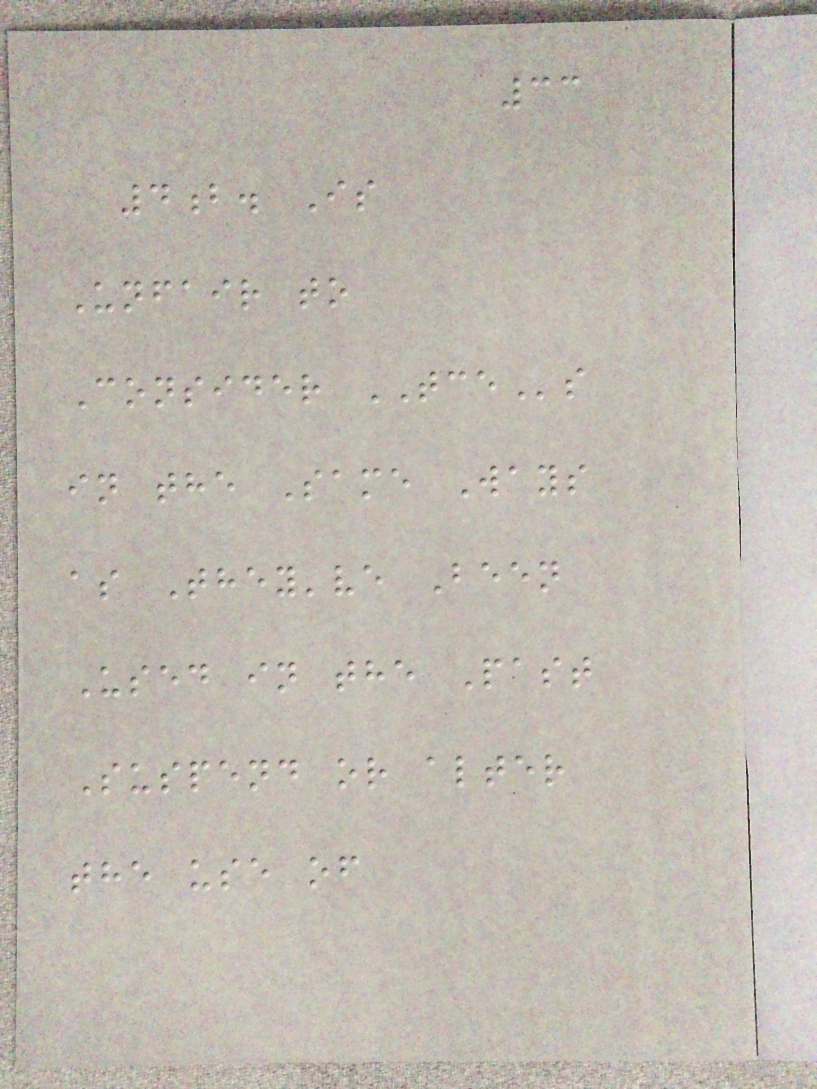33
4b. Is
Unfair to
Consider TCEs
in the Same Ways
as They've Been
Used in the Past
Suspend or alter
the use of
